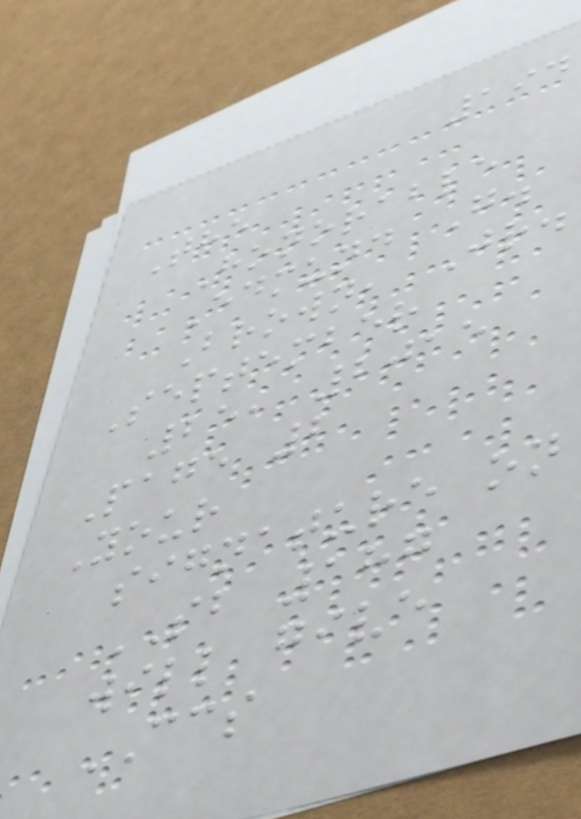194
The
Honorable
Edmund G.
Brown, Jr.
September
25, 2015
Page 2
Your
signature on
SB 187
will give
CCS
